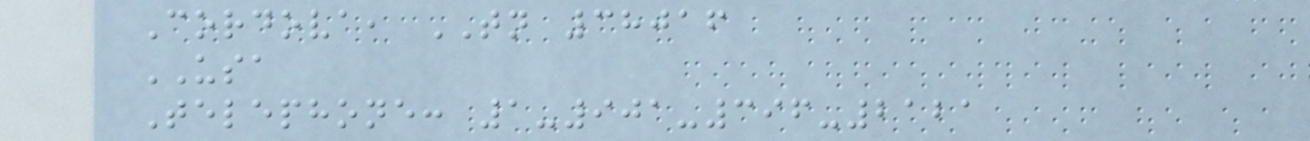Cordova, TN 38016
USA
Telephone: 1-901-396-2121
